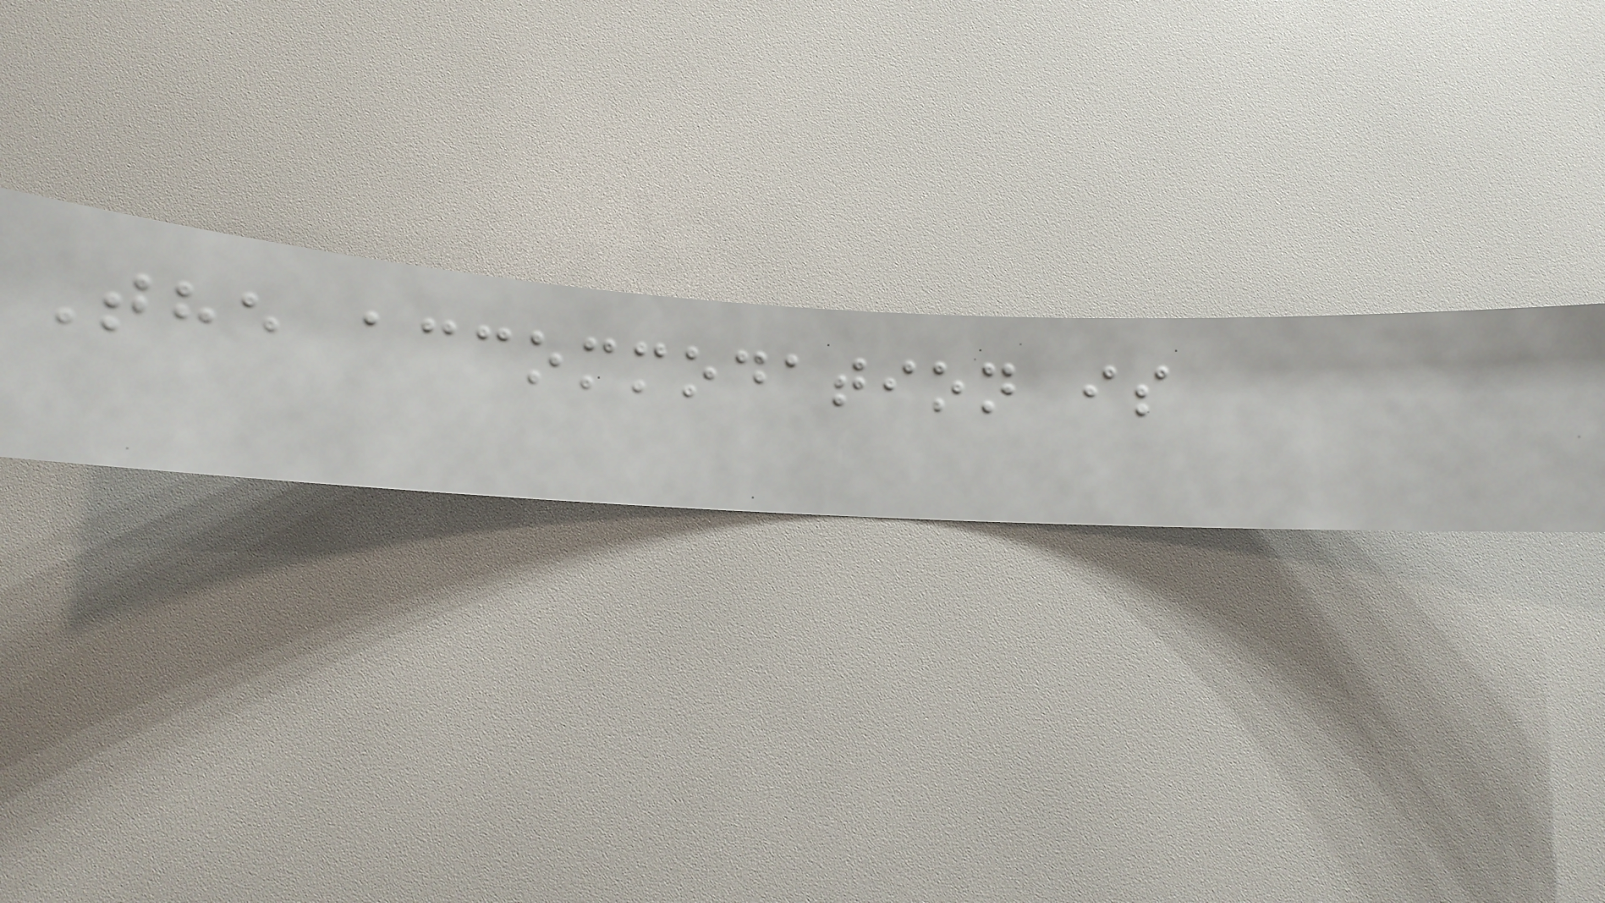The accommodation is
